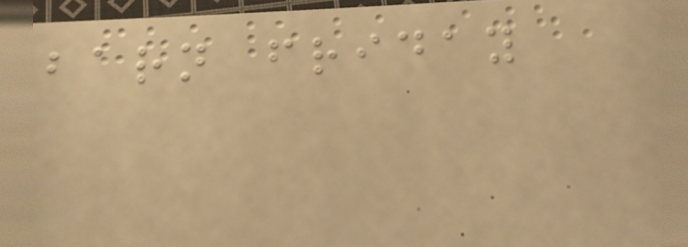barn friday
